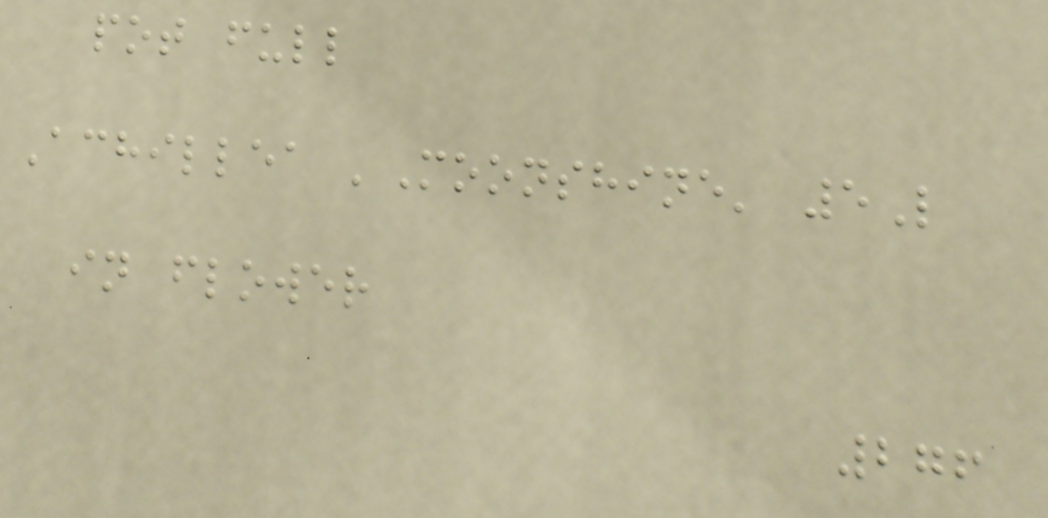pot full
Achillea 'Moonshine' 5L
in flower
276
